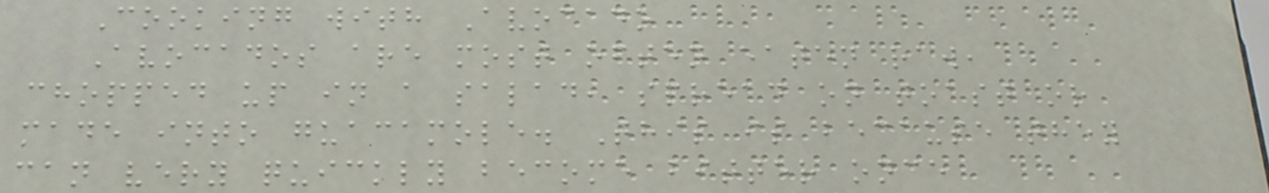Cooking with Avocado
Avocados are most often eaten raw,
chopped up in a salad, spread on toast or
made into guacamole. This is because they
can very quickly become bitter once
